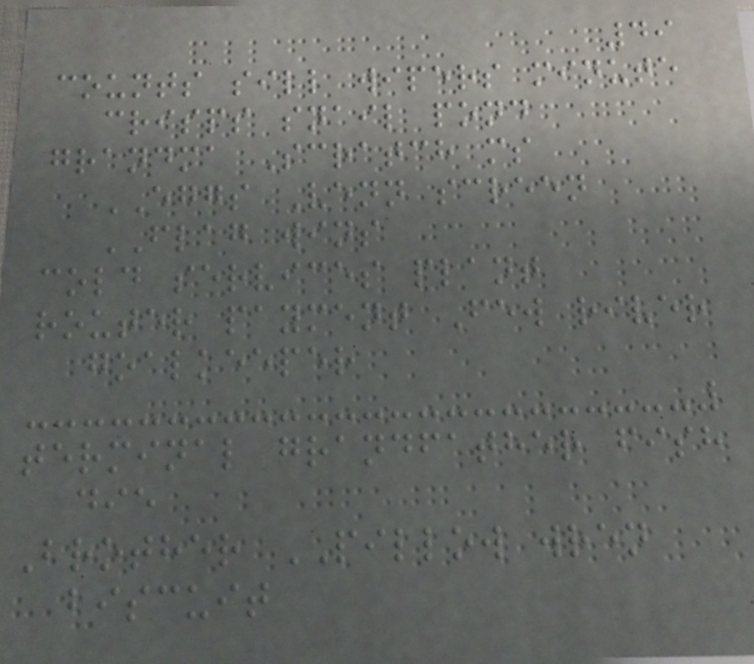49
counts sill wipers minute
crisps snail pond
grandma Scratch ms
EGGS Venn screen
FLAG wins
cold services plant
router payment Few river
goalkeeper
terminal grandfather fish
die
Brother PILLOW wren
biscuit
